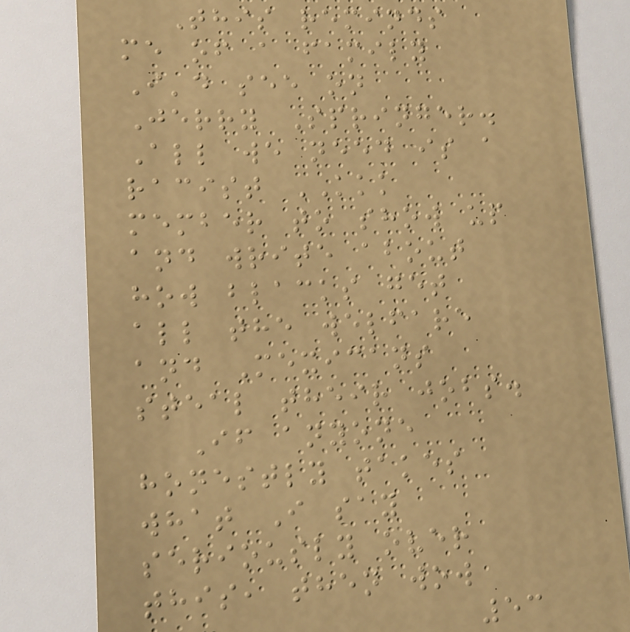This reminds
me of a family
I'd see on
Jerry Springer.
All we need is a
racist KKK
member to show up
and write about
how blacks get
all the welfare
and Mexicans
steal their jobs.
If anyone
honestly takes
what I say
seriously over
this, then wow
53
